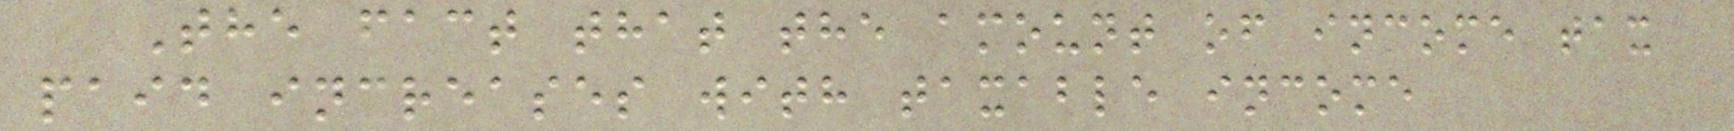The fact that the amount of income tax
paid increases with taxable income
